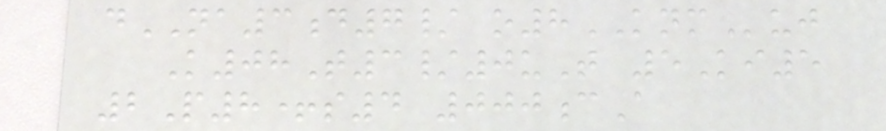dNA3d7/ o8KNMuj
K08T3/0uT 5Ki5
2P8+s4 000cA
